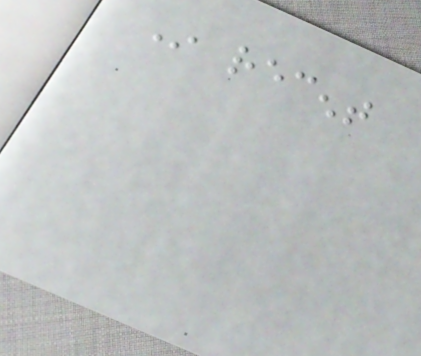In recent
